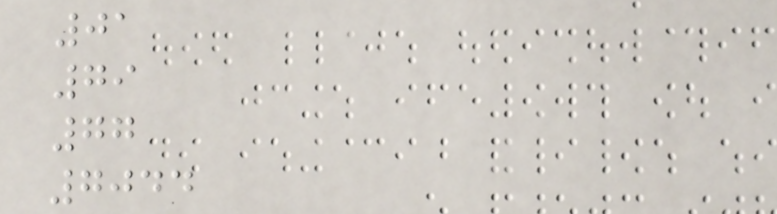01
79
77
7044
